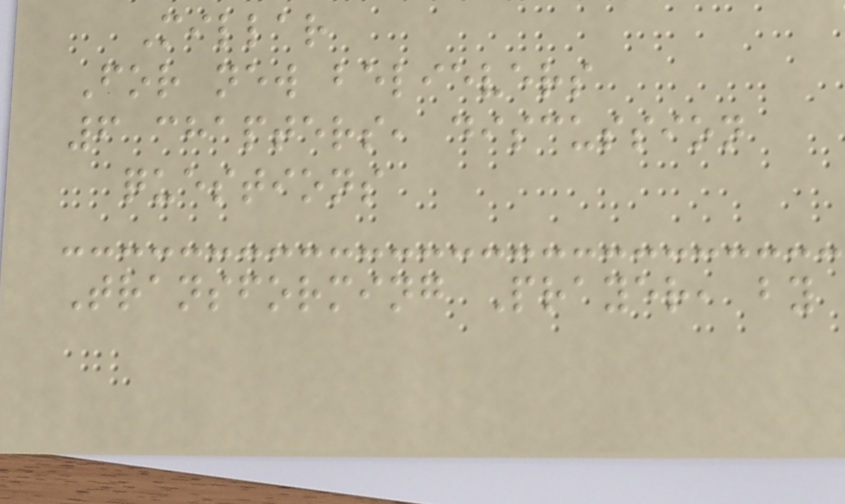Millar
For new believers
6 chapters, discussion
questions
Transforming Prayer, by
